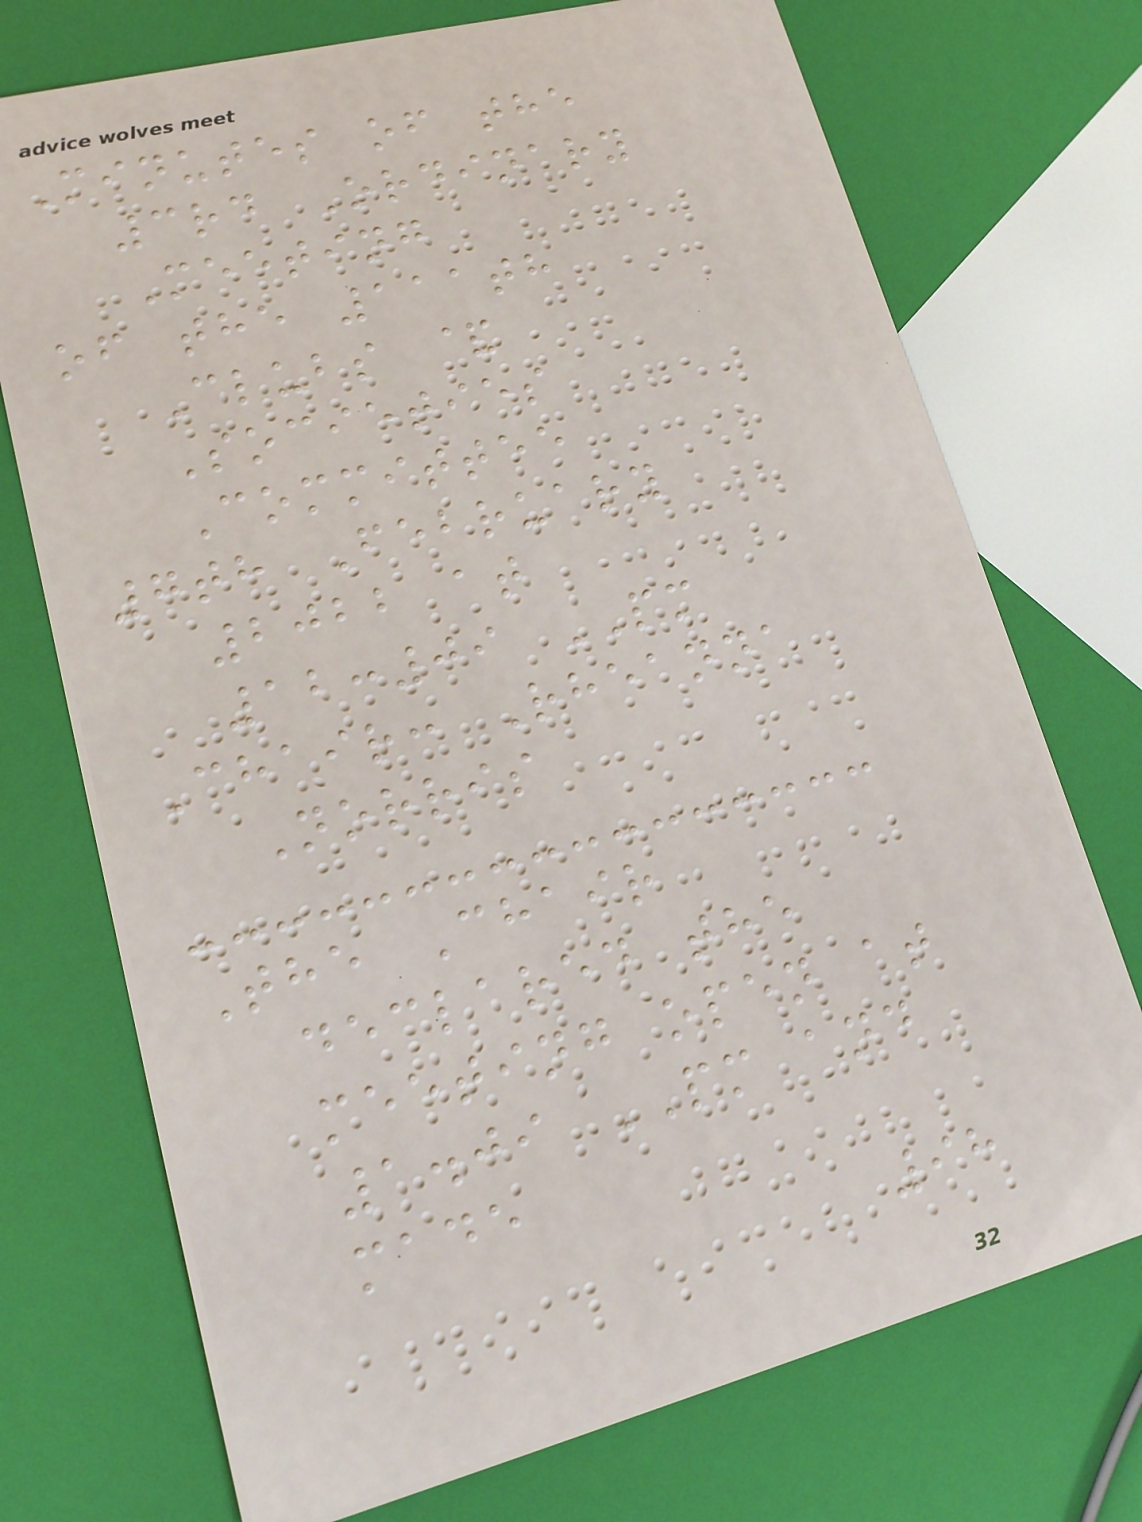Minutes of the
3rd Ordinary
Meeting
of the 111th
Clubs &
Societies
Committee
7th February
2022 at
12:09 PM
Chair: Rheanna
Norris
The Chair
declared the
meeting open at
1.09 PM and
made
98
